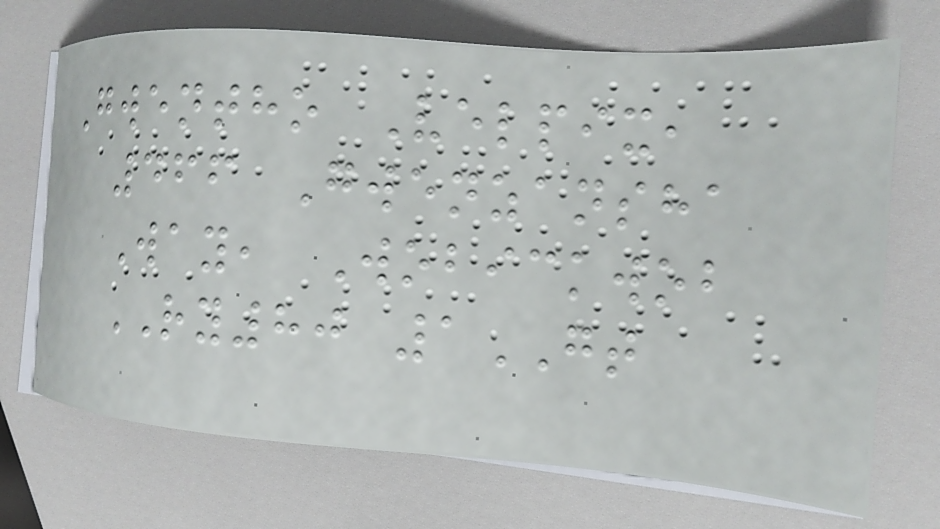Gwentho Velpix,
466 Gwenzansha
Way, Wobickwob
RY80 1GT
